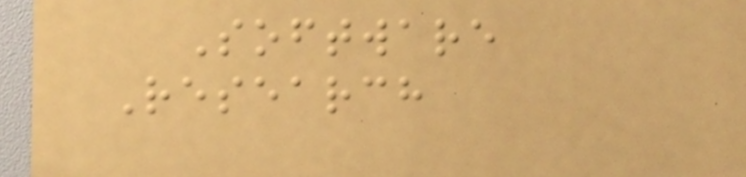Software
Research
